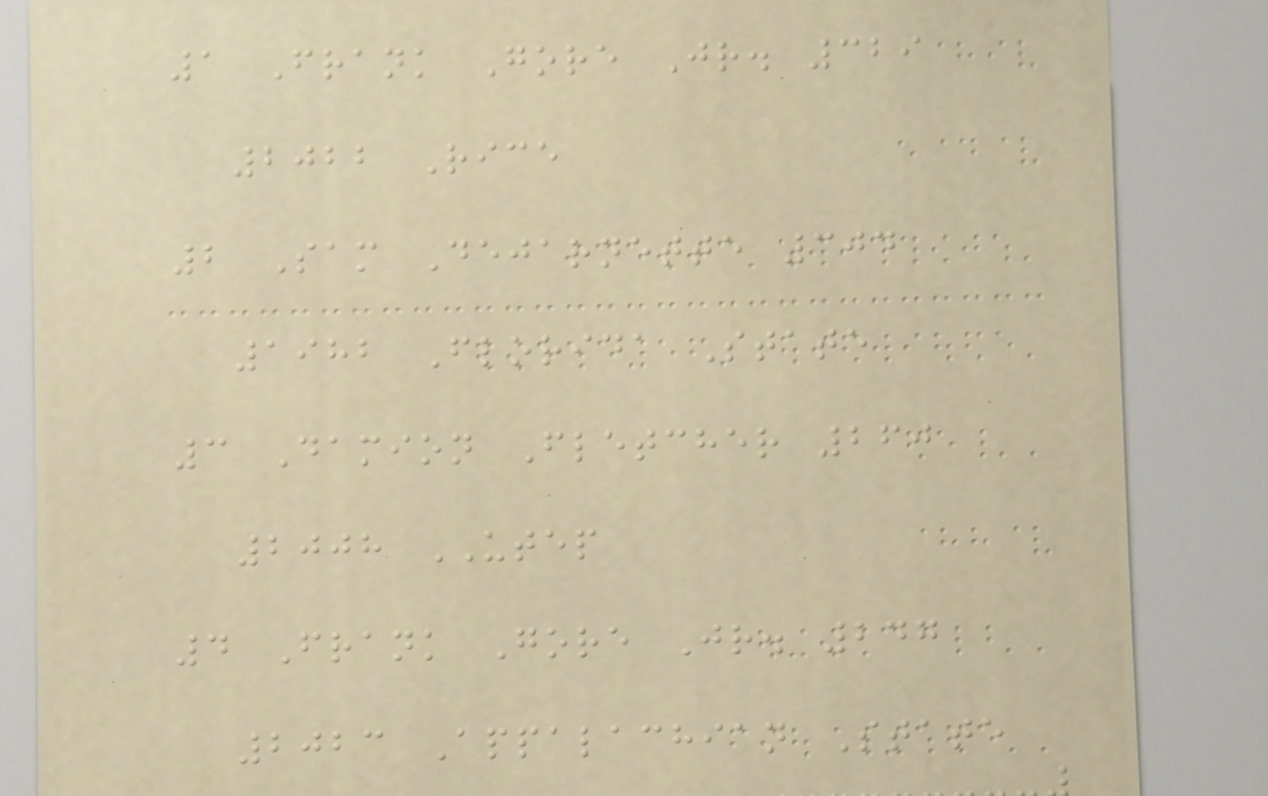1 Frank Gore Jr. 329
2022 Rice
2 Sam Dejarnette 304
1982 Florida State
3 Damion Fletcher 260
2008 UTEP
4 Frank Gore Jr. 247
2023 Appalachian State
